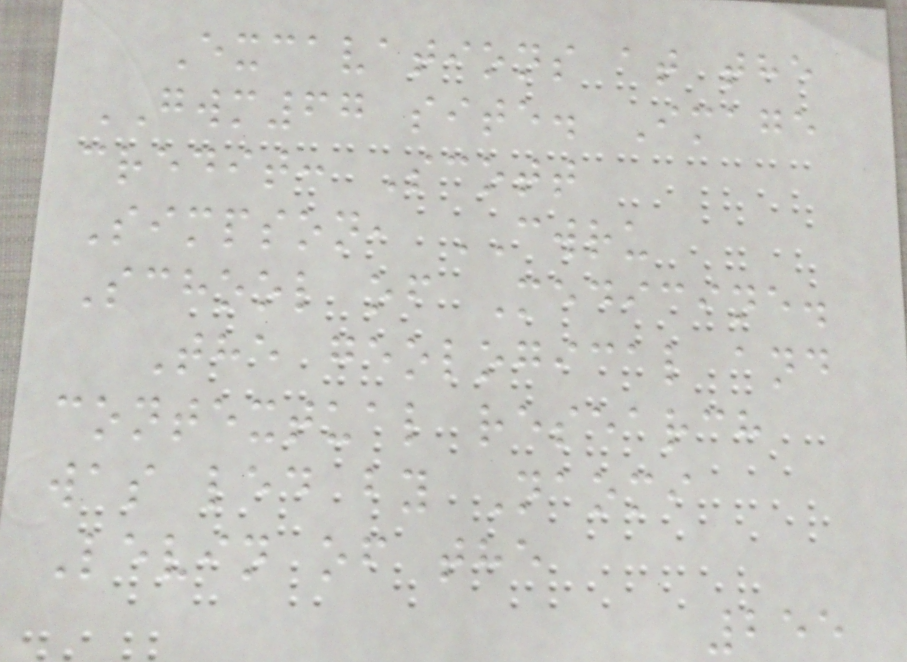Excavations at the
GWM67 site. Image
credit: Scott
Simpson, CWRU
School of Medicine.
The geological and
contextual research
was led by Naomi
Levin of the
255
